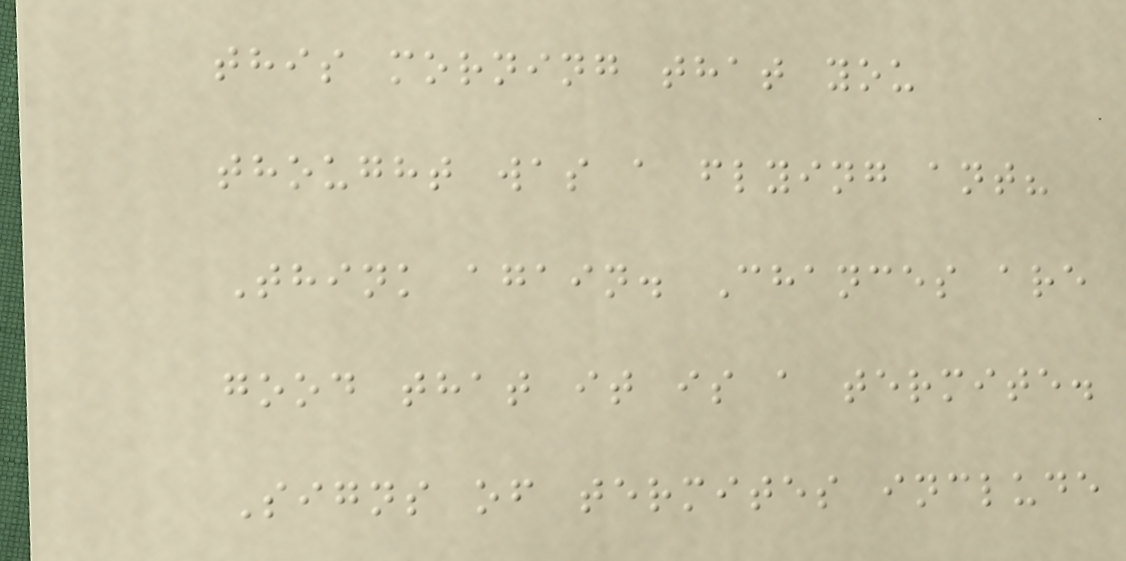this morning that you
thought was a flying ant?
Think again. Chances are
good that it is a termite.
Signs of termites include
